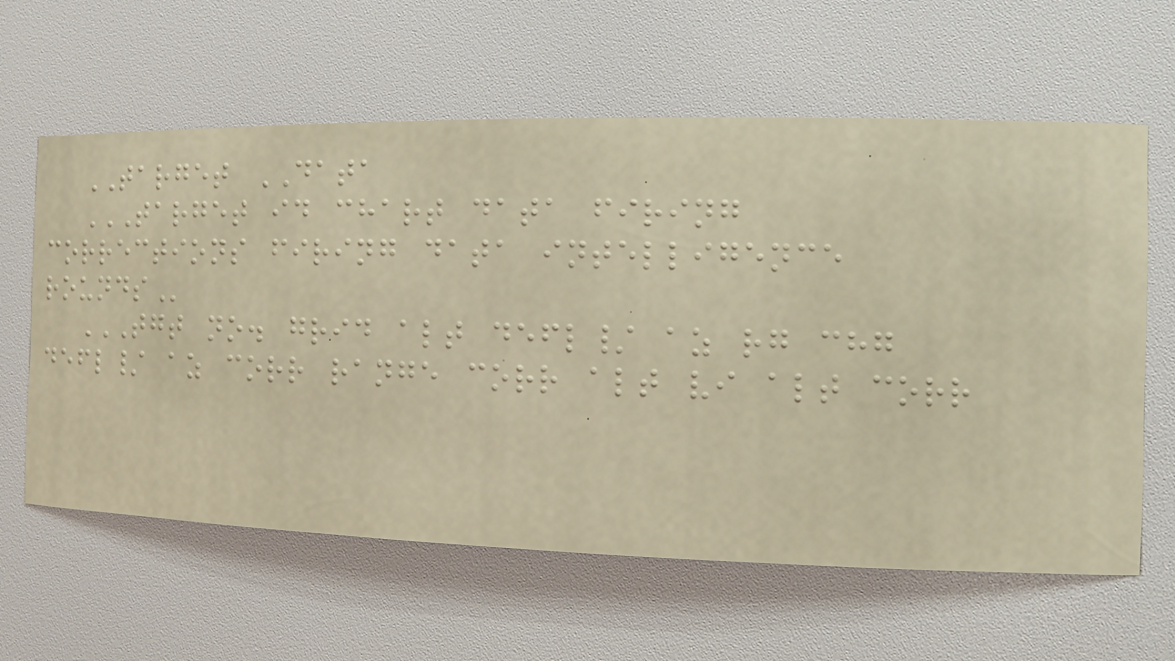TARGET DATA
TARGET ID CHART DATA FIRING
CORRECTIONS FIRING DATA INTELLIGENCE
ROUNDS
TGT NO. GRID ALT DEFL/ AZ RG CHG
DEFL/ AZ CORR RANGE CORR ALT VI ALT CORR
